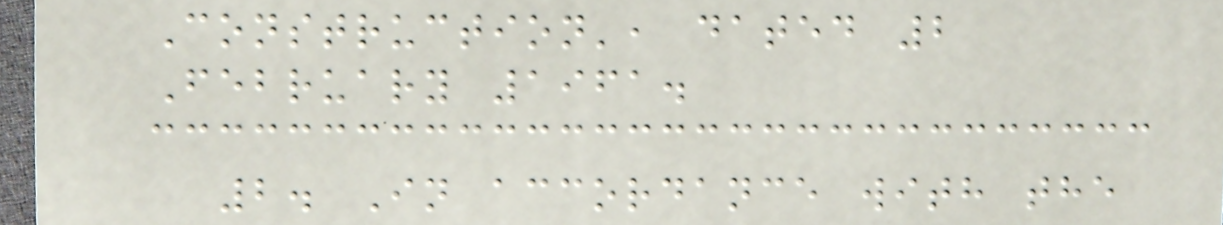Construction', dated 2
February 1961.
2. In accordance with the
